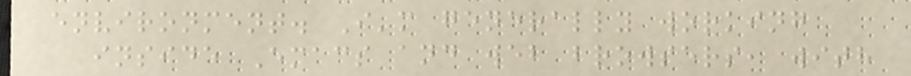environment. I'm generally working
inside Emacs and web browsers, with
